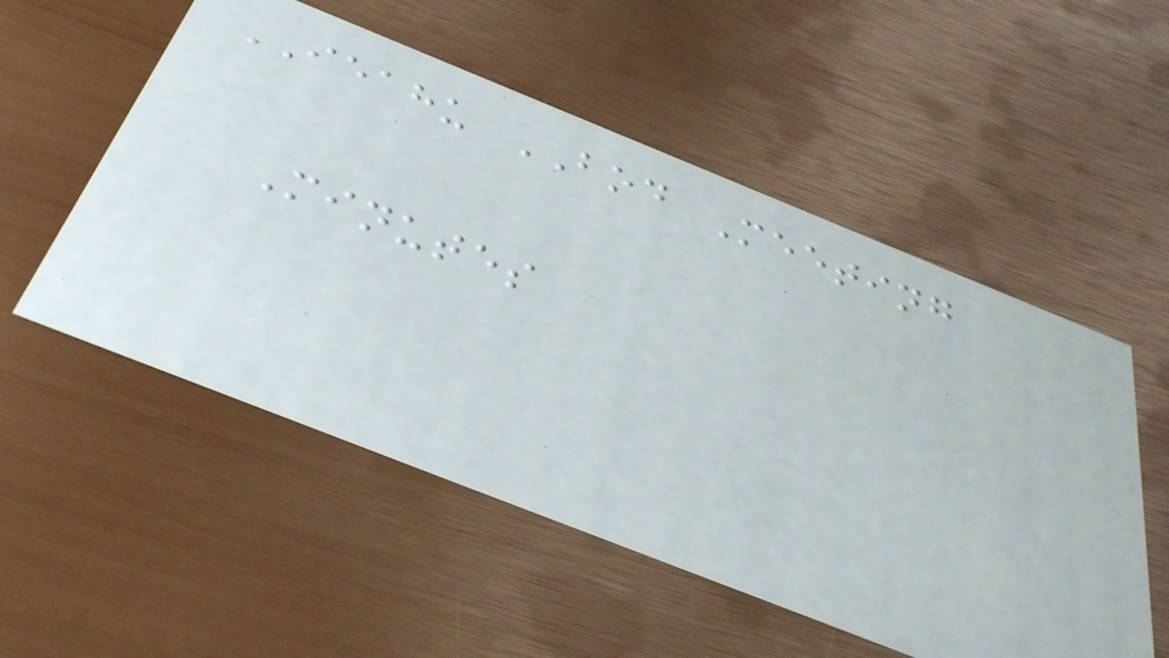IEAHU BOD Meeting
Minutes
